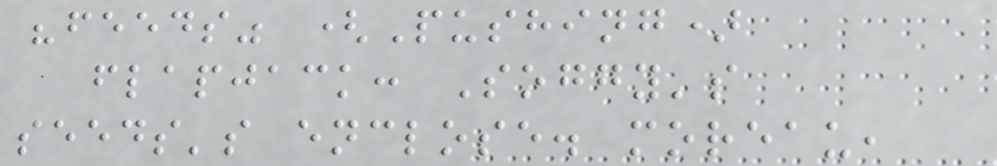"feeds" (Pushing)
flapjack: Soggy's
seeds's enclose. moreau,
